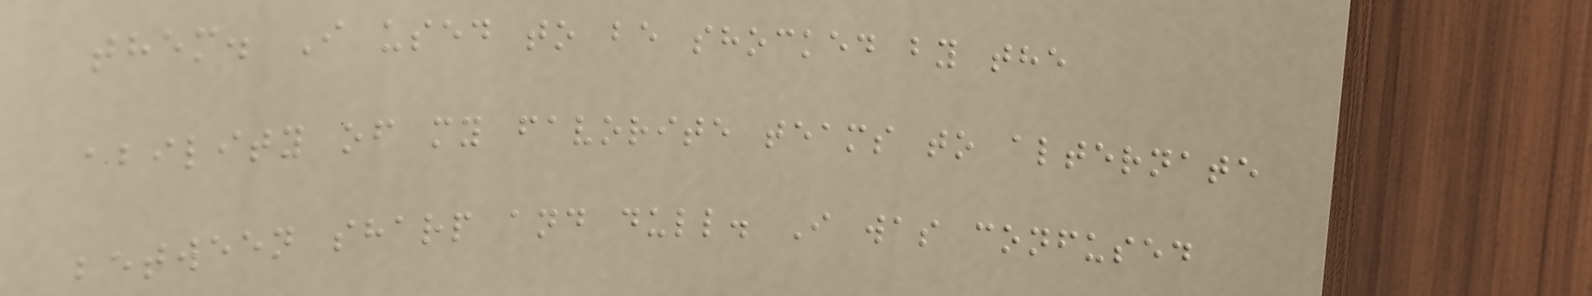them. I used to be shocked by the
ability of my favorite teams to alternate
between sharp and dull. I was confused
